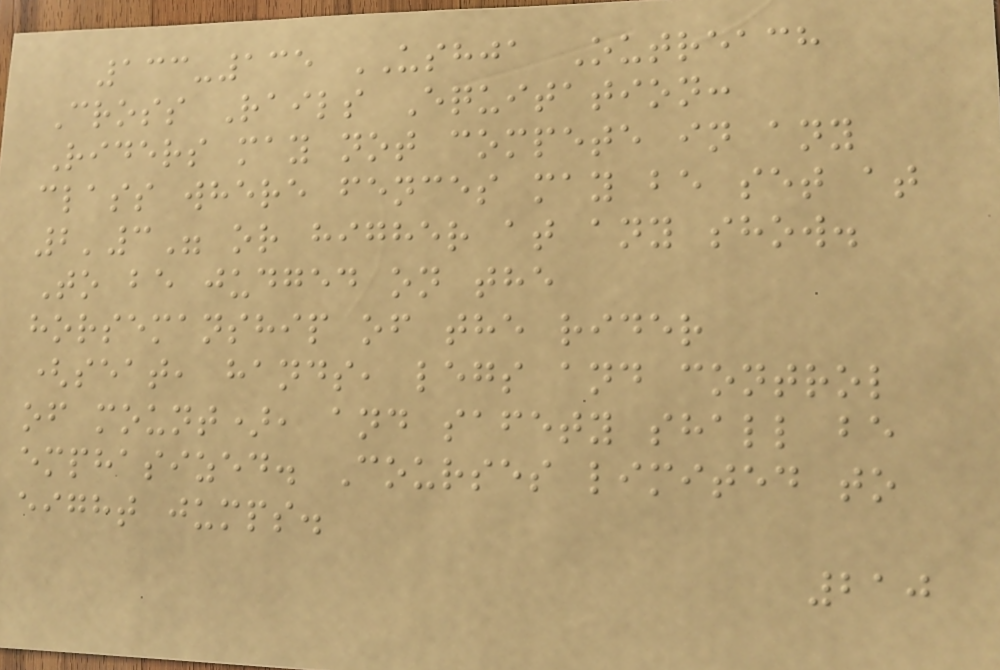133-135 USHJA Outreach
Cross Rails Equitation:
Riders may not compete in any
class where fences may be set at
2'3" or higher at any show.
To be judged on the
horsemanship of the rider
(seat, hands, legs and control
of mount), and safety shall be
emphasized. Courses limited to
eight jumps.
210
